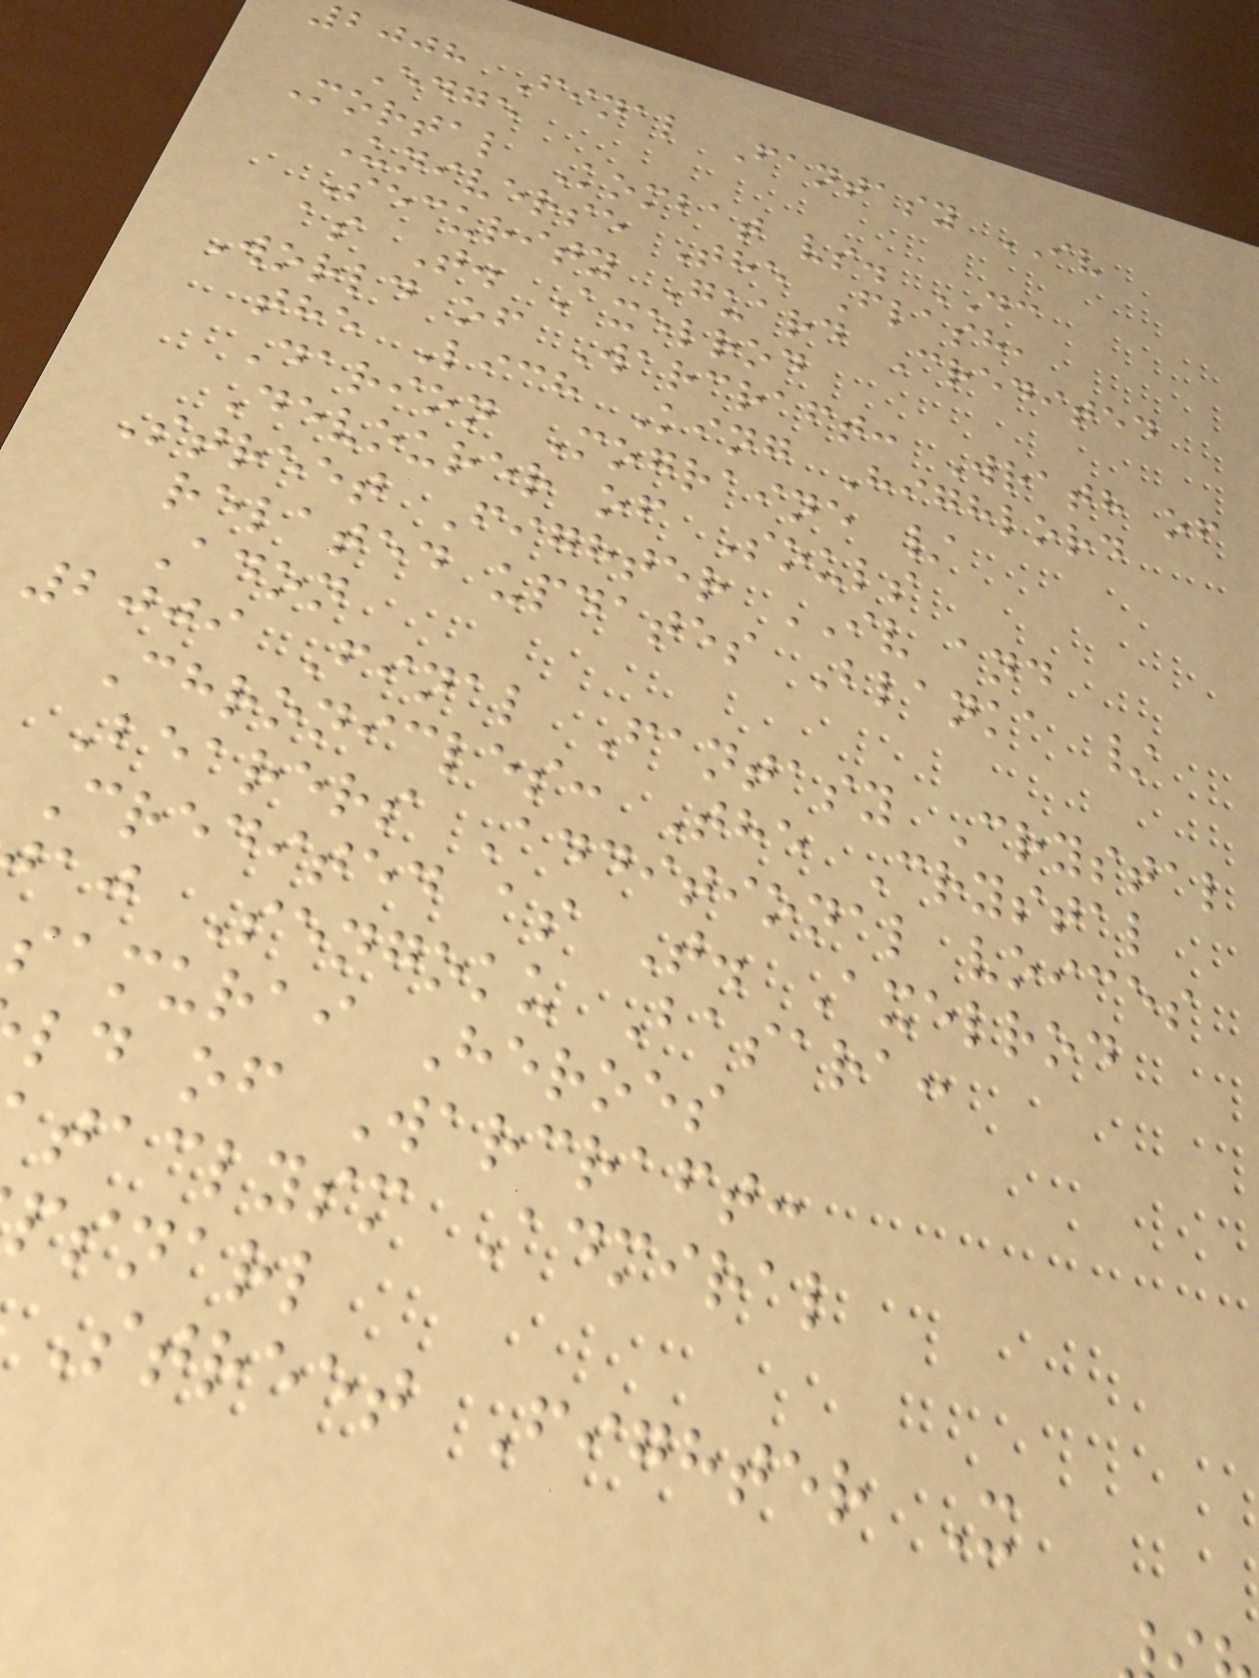bjjh Final Fantasy IV
Edge
Mortal Kombat vs. DC
Universe The Flash,
Security Guard Credited
as T. Axelrod
World of Warcraft: Wrath of
the Lich King Highlord
Darion Mograine /
Devourer of Souls
Street Fighter IV and
related updates Blanka /
Adon
2009 Final Fantasy Crystal
Chronicles: The Crystal
Bearers Additional voices
Credited as T. Axelrod
aj Sengoku Basara:
samurai Heroes
ld of Warcraft:
taclysm Admiral
psnarl
Street Fighter X
